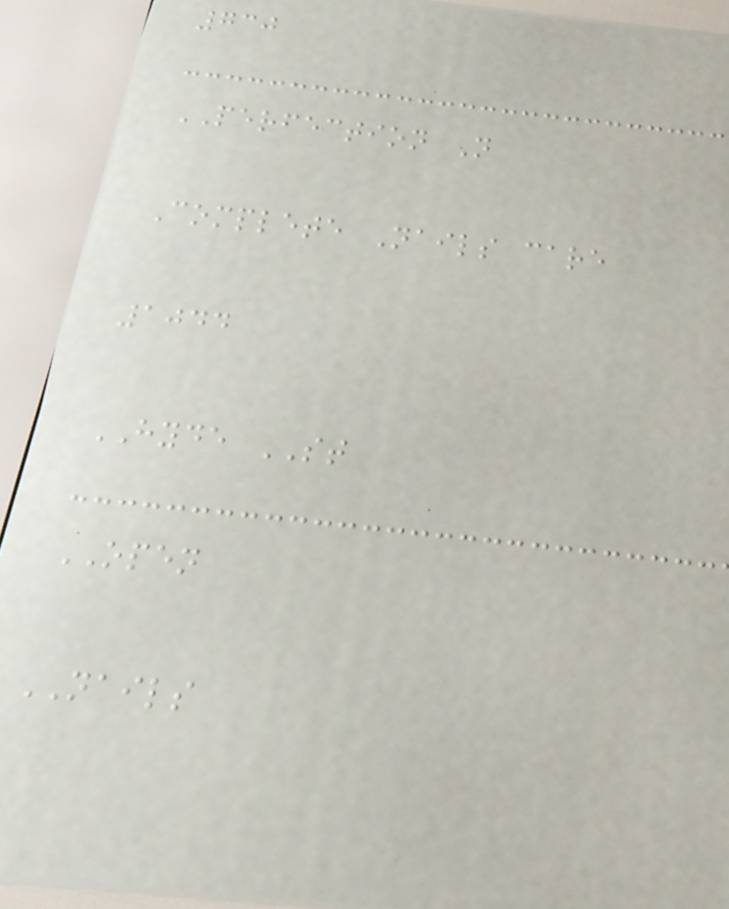730
PERFECTION N
Complete Nails care
1044
HYDE ST
OPEN
NAILS
